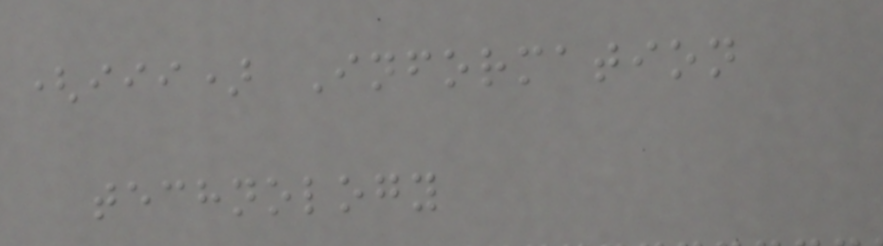(iii) Information
technology
